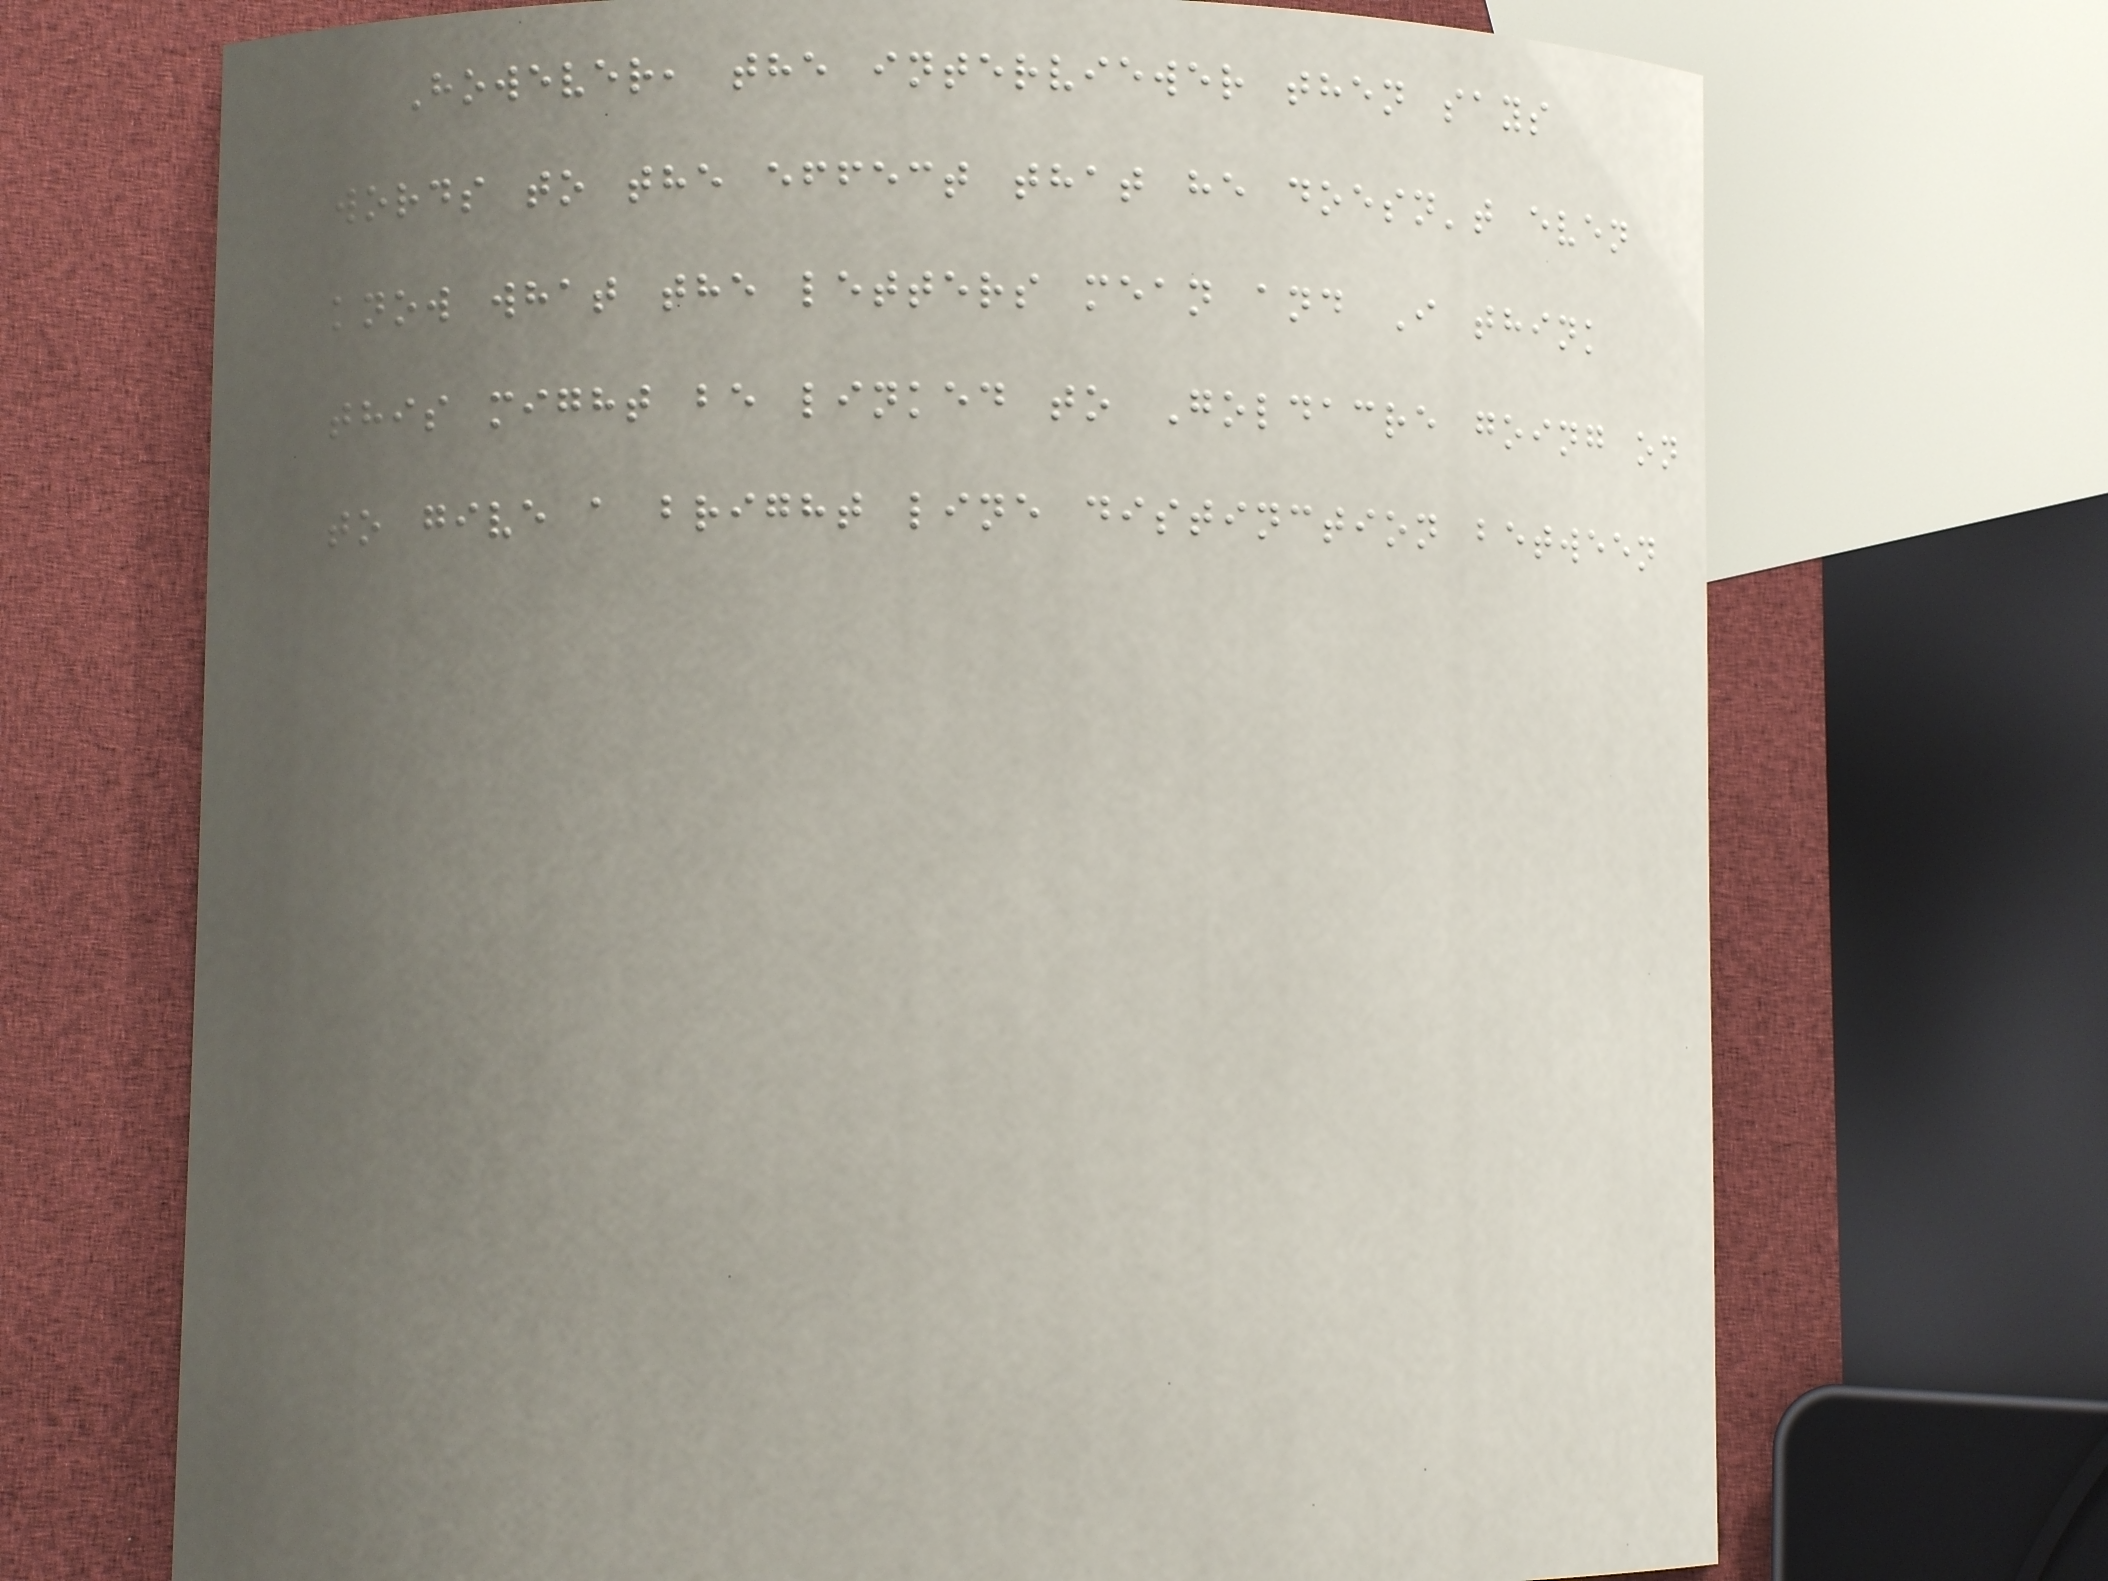However, the interviewer then says
words to the effect that he doesn't even
know what the letters mean and I think
this might be linked to Goldacre going on
to give a bright line distinction between
